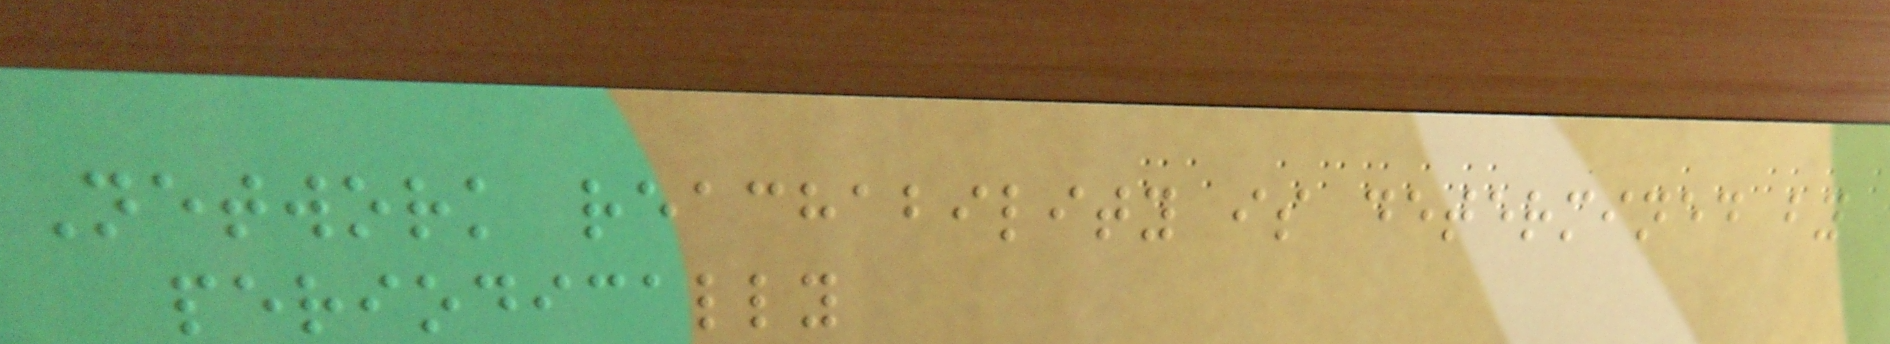Network reachability is determined by
periodically
